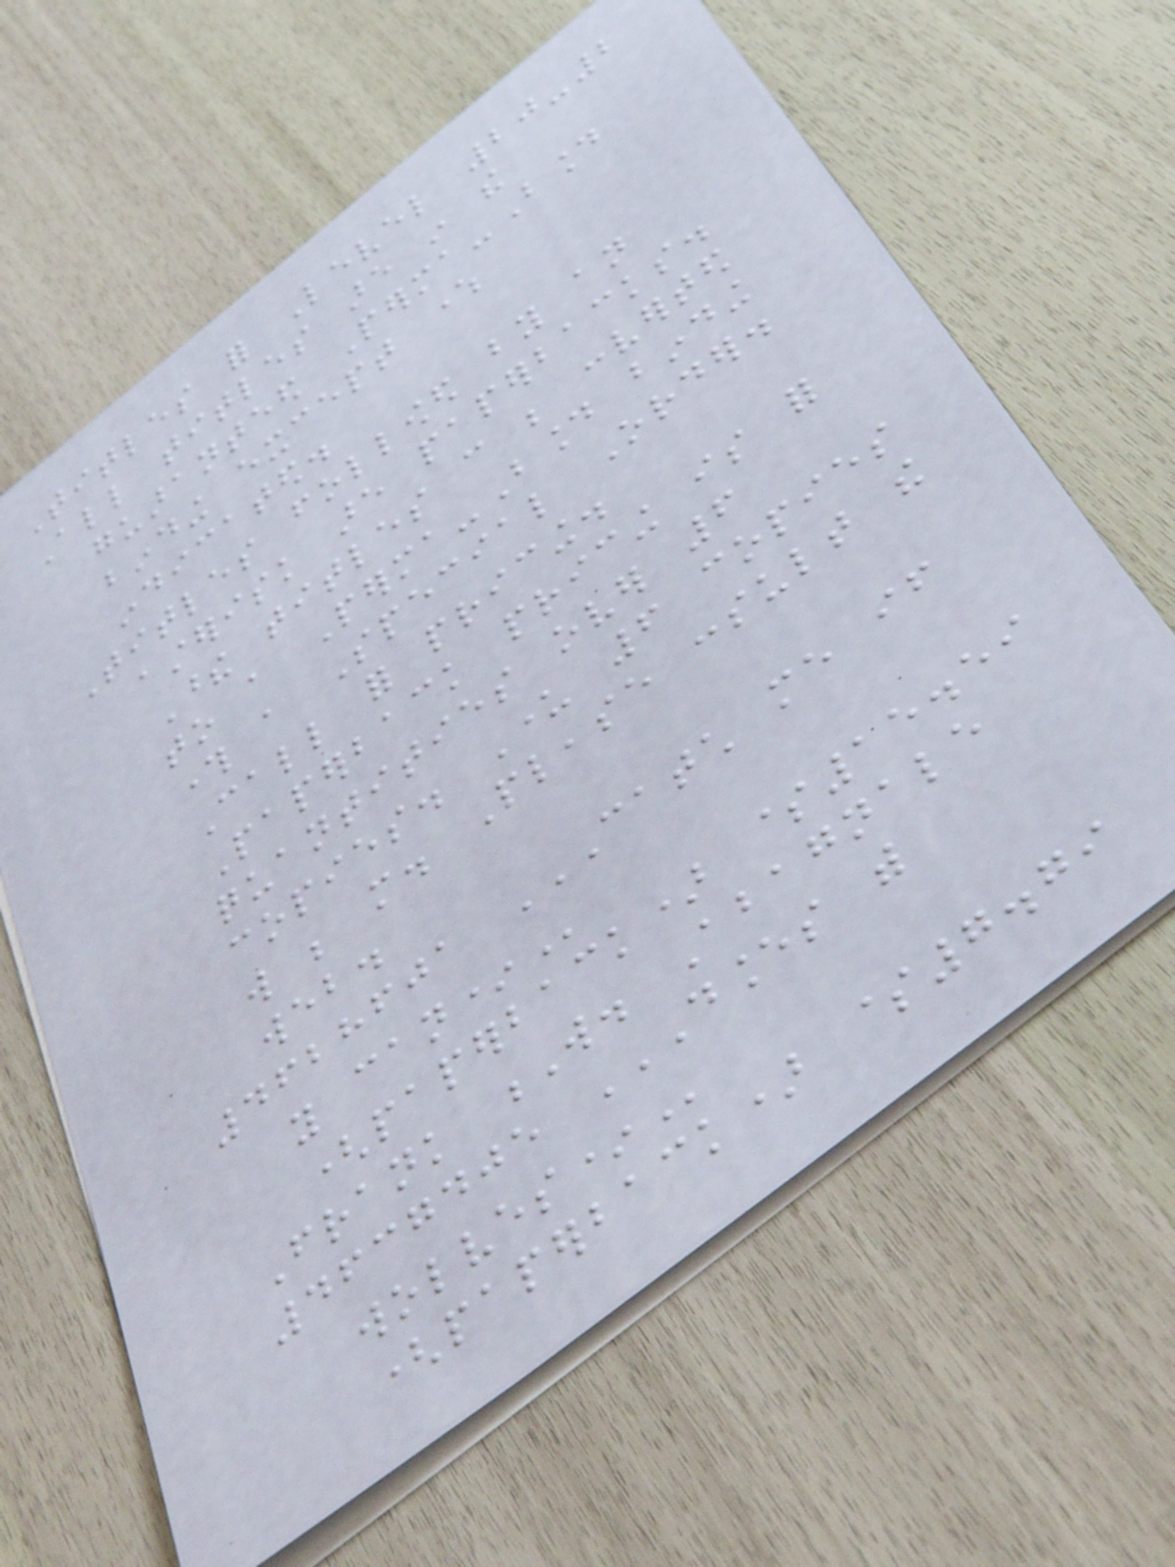Titles for Level 20-2
All titles are in the
guaranteed Perma-Bound
binding except where
indicated.
Titles followed by an
asterisk are paperbacks.
These titles can be converted
to a Perma-Bound binding
through a Special Order.
Call for pricing.
Paperback pricing is for
quantities over 6
copies. Under 6 copies
will be more. Please consult the
web.
4628601 CATCH ME IF
YOU CAN*
(paperback) $15.59
Frank W. Abagnale
4637405 DANCES WITH
WOLVES*
(paperback) $7.79
